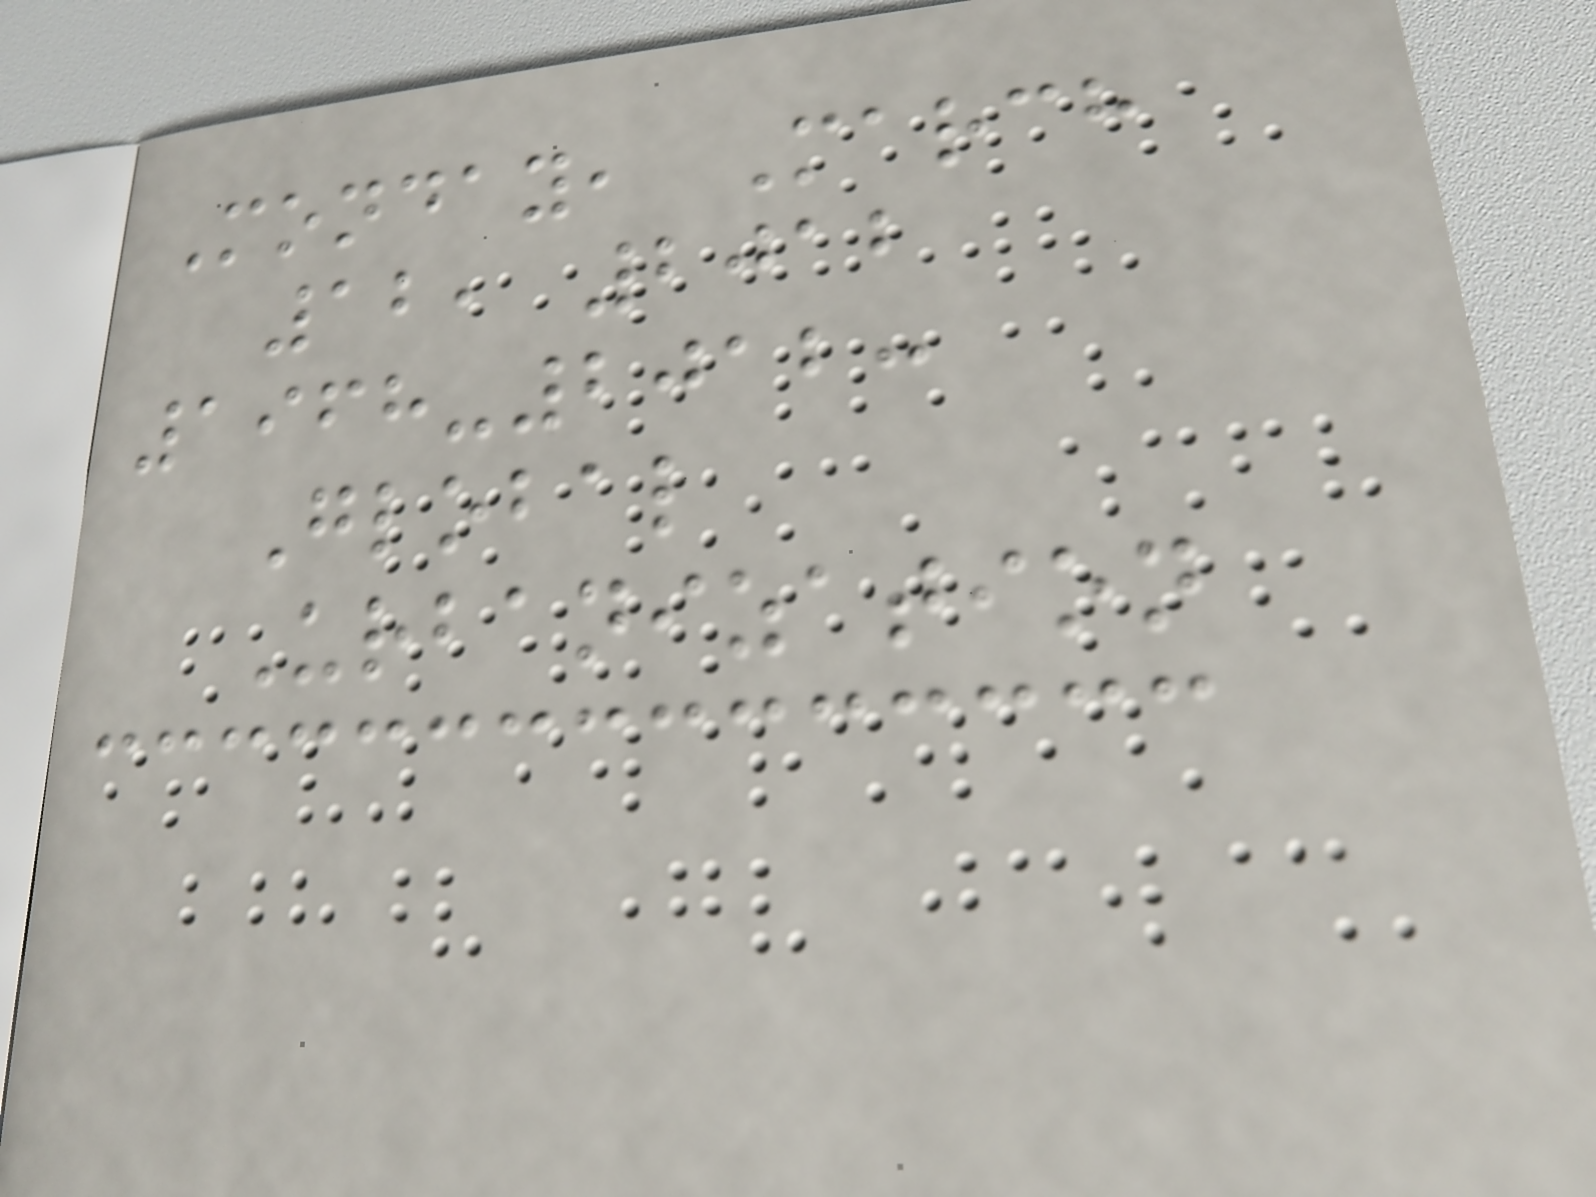Monday, March
12, 2012
1968-2012:
Global
Urbanization
